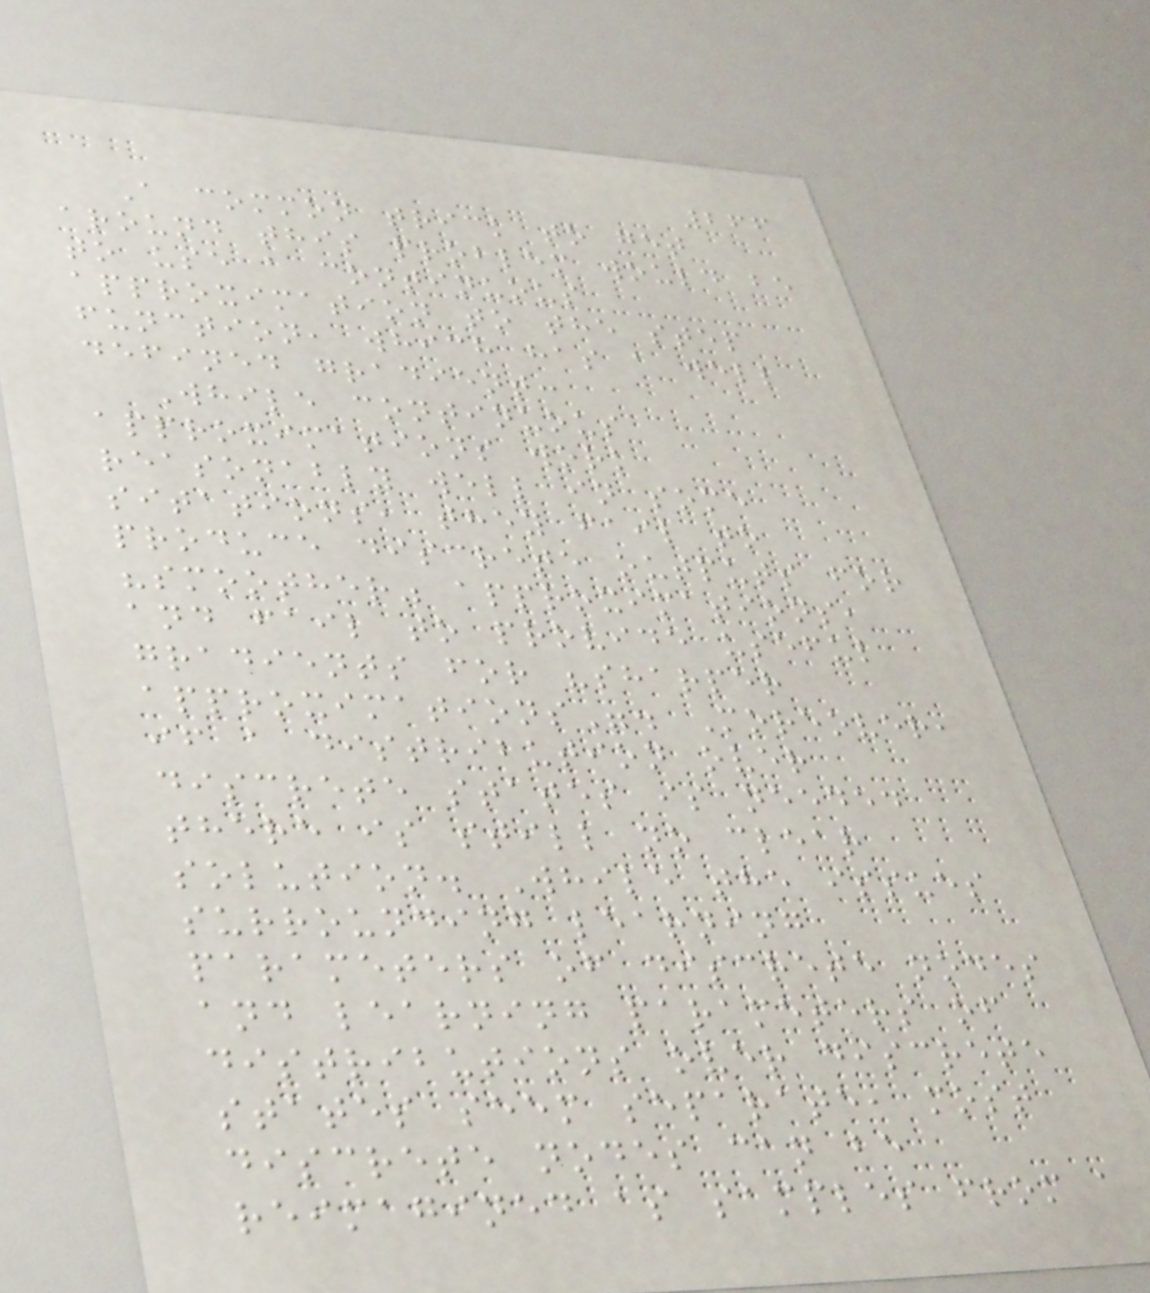266
A common trick to get
around this problem would be
to use a continuous
approximation to the step
function, which has a well
defined gradient:
While continuous
approximations work
reasonably well in some
sitations, they fail to
produce discrete outputs for
"smoother" approximations,
and fail to provide useful
gradients for "sharper
approximations". Moreover,
if a distribution over
discrete states is needed
there is still no clear
solution. While the issues
surrounding learning
parameters of discrete nodes
and learning parameters of
distributions over discrete
states seem separate, most
discrete nodes can be
reimagined as samples from a
